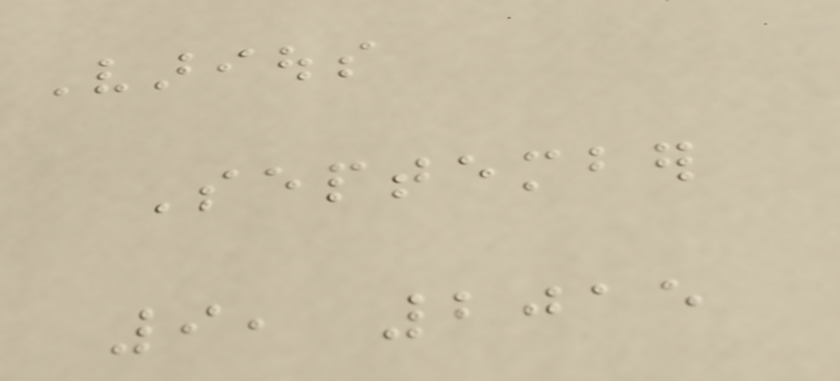Various
September
9, 2015
